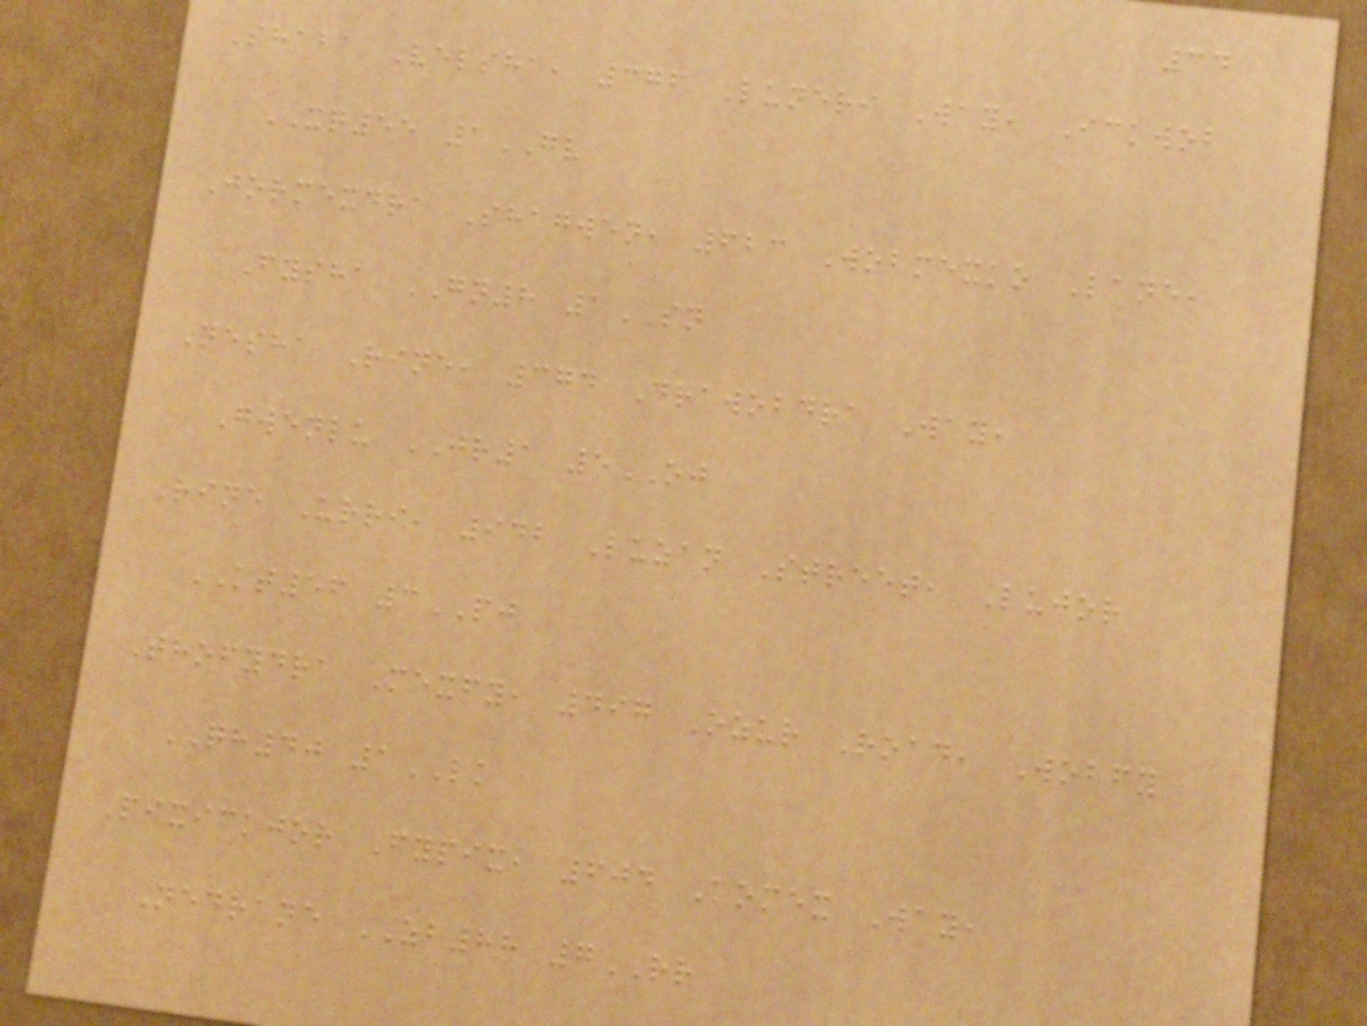34
Shaba Velsha, 376 Luneri Way, Ickwob
XQ55 1GV
Jormexdra Shagwen, 623 Wobmexko Lane,
Fysha GN8 1SN
Nesha Rine, 374 Drawobdra Way,
Gwenlu JR1 5OJ
Rine Urri, 942 Luzan Street, Lujor
KT56 3PJ
Thofydra Mexfy, 497 Ozur Road, Wobfy
QH40 1LK
Pixickjor Fypix, 604 Komex Way,
Nedrane ZB88 7RR
